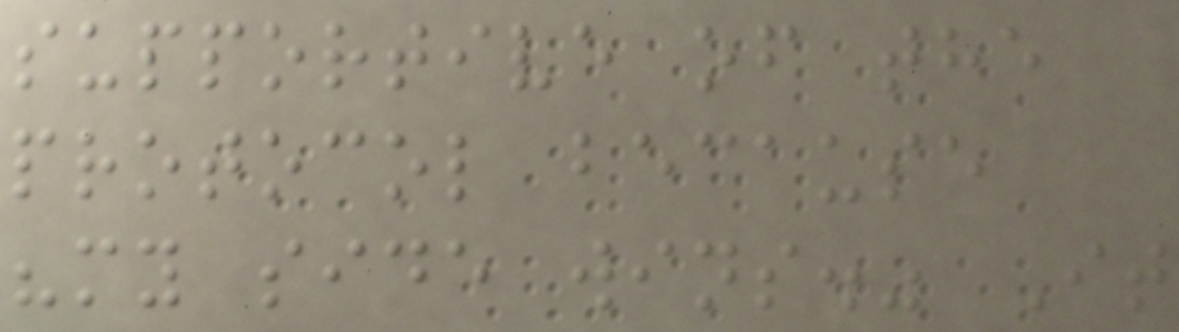supportive of the
protocol because
"my side wins." It
